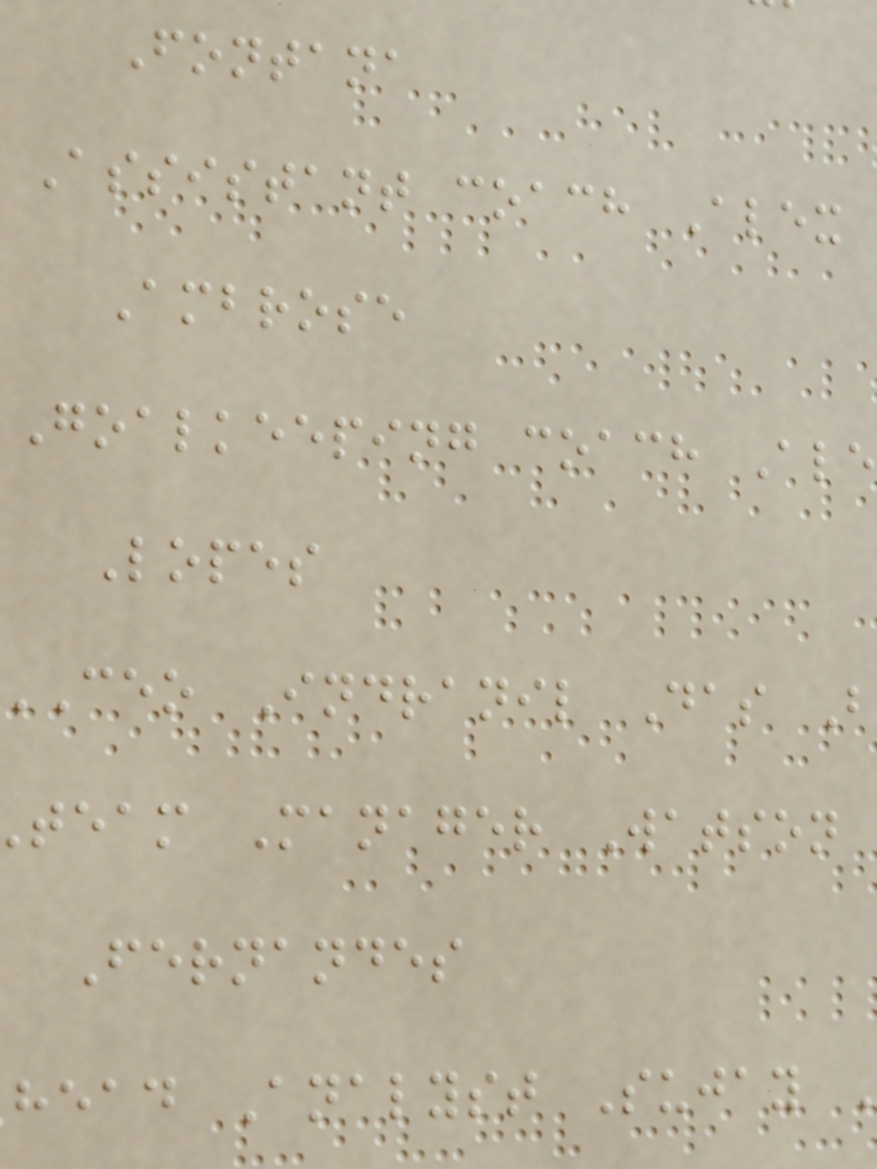Fontana
Assistant coach Alex
Ambrose
Goalkeeping coach Ale
Lopes
ceo Indranil Das B
team Manager Watson
Fernandes
head Analyst Sujay
